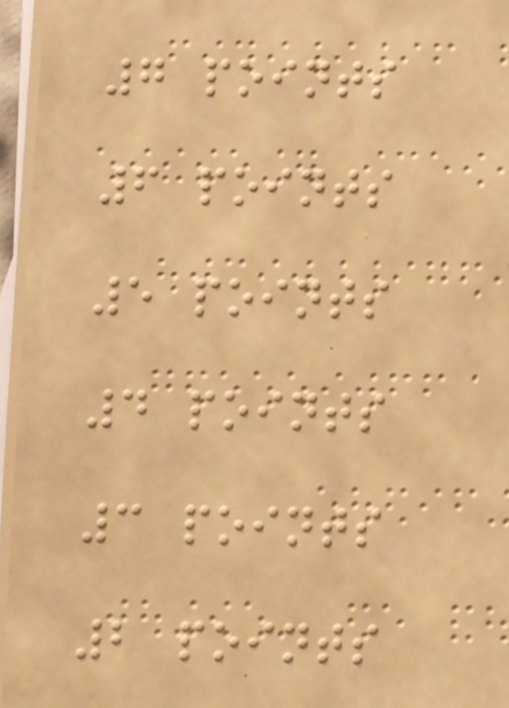7 points
6 points
5 points
4 points
3 points
2 points
